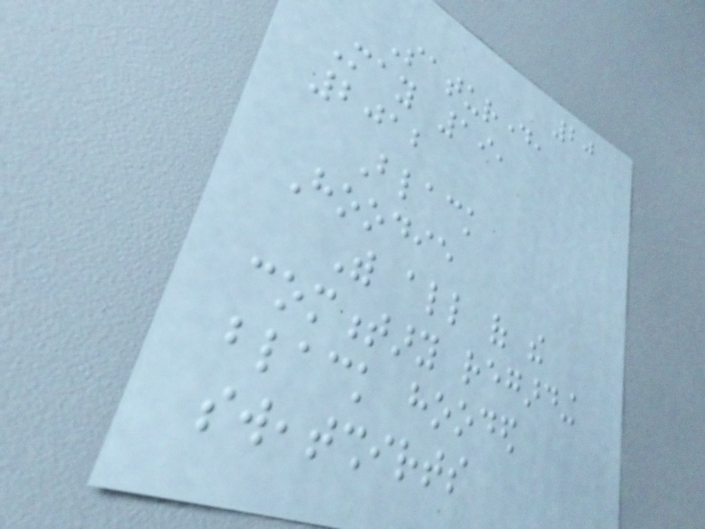20
Saturday,
May 19,
2012
Black
Hoodie
With all of the
commentary regarding
black hooded
sweatshirts
